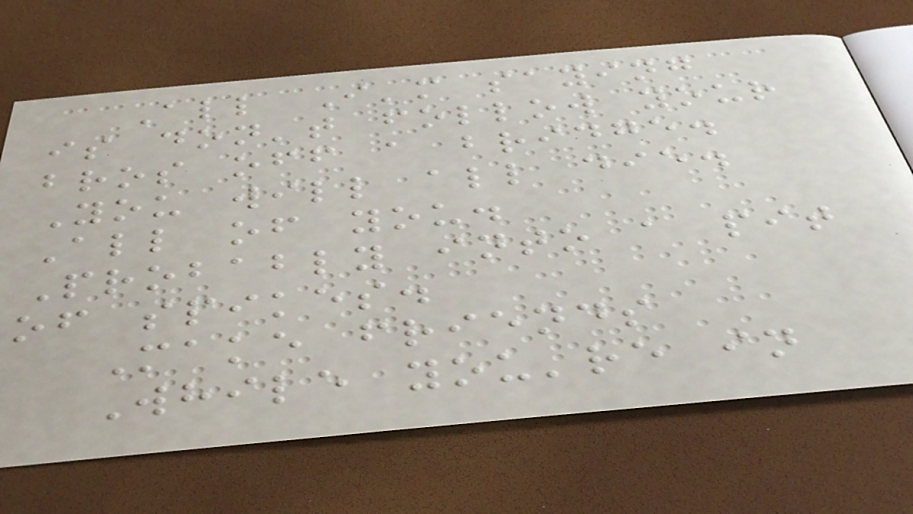All I'm saying
is don't follow your
bros off a bridge.
You will all die.
All of you.
Probably into a pit
of spikes.
Make friends
While you're in
